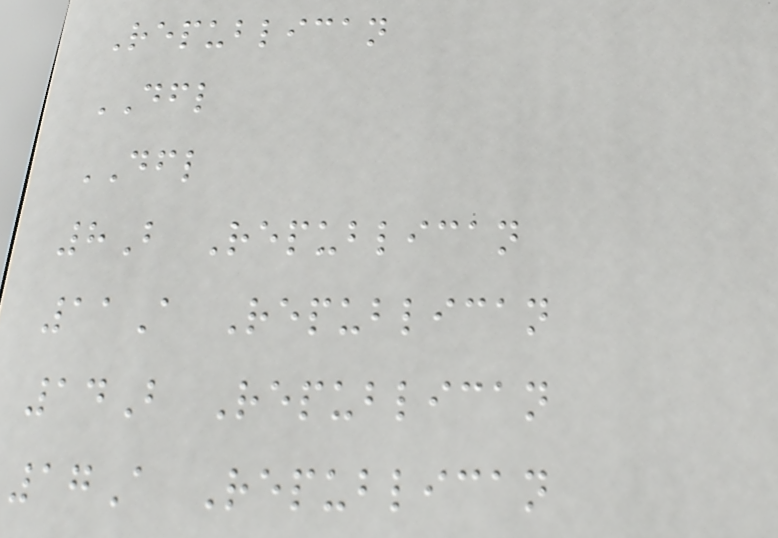Republican
DFL
DFL
8B Republican
11A Republican
14B Republican
17A Republican
